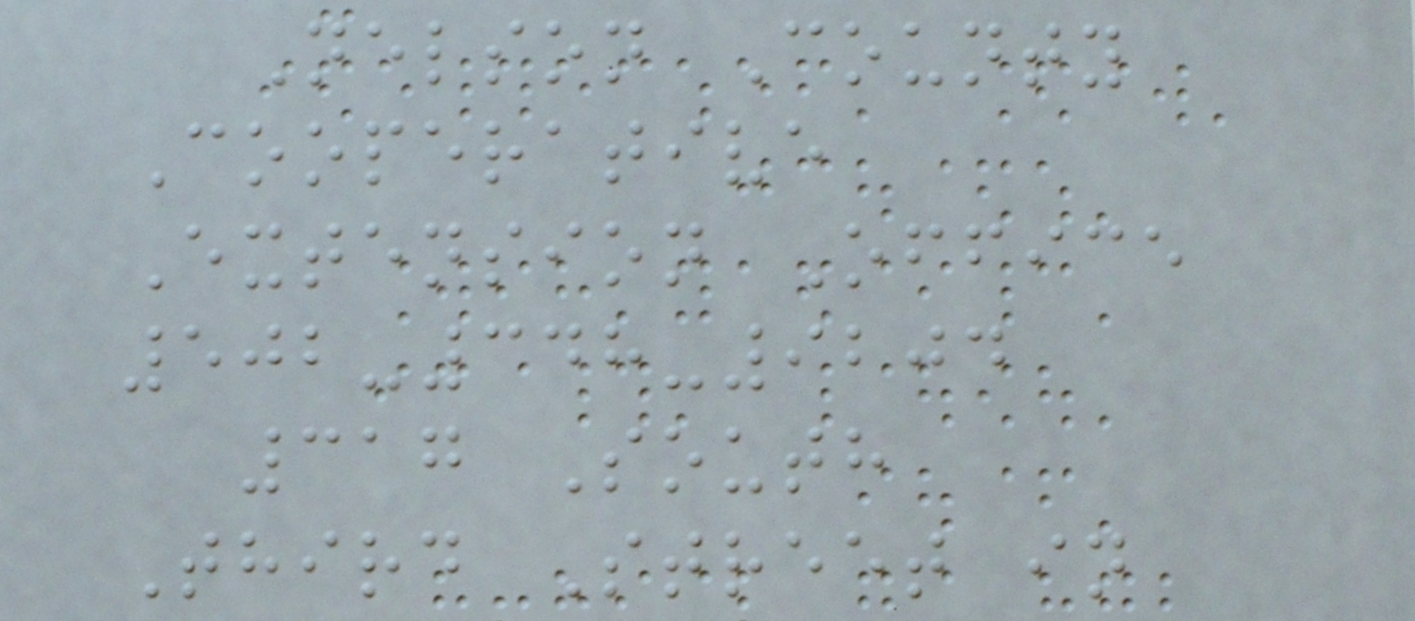Nelson County
Cooperative
Extension Office
502-348-9204
317 South
Third Street in
